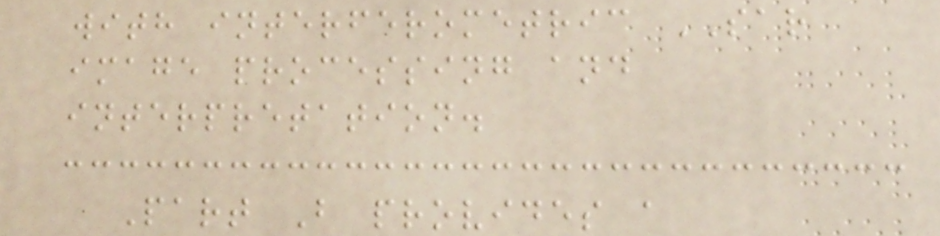with interferometric SAR
image processing and
interpretation.
Part B provides a
